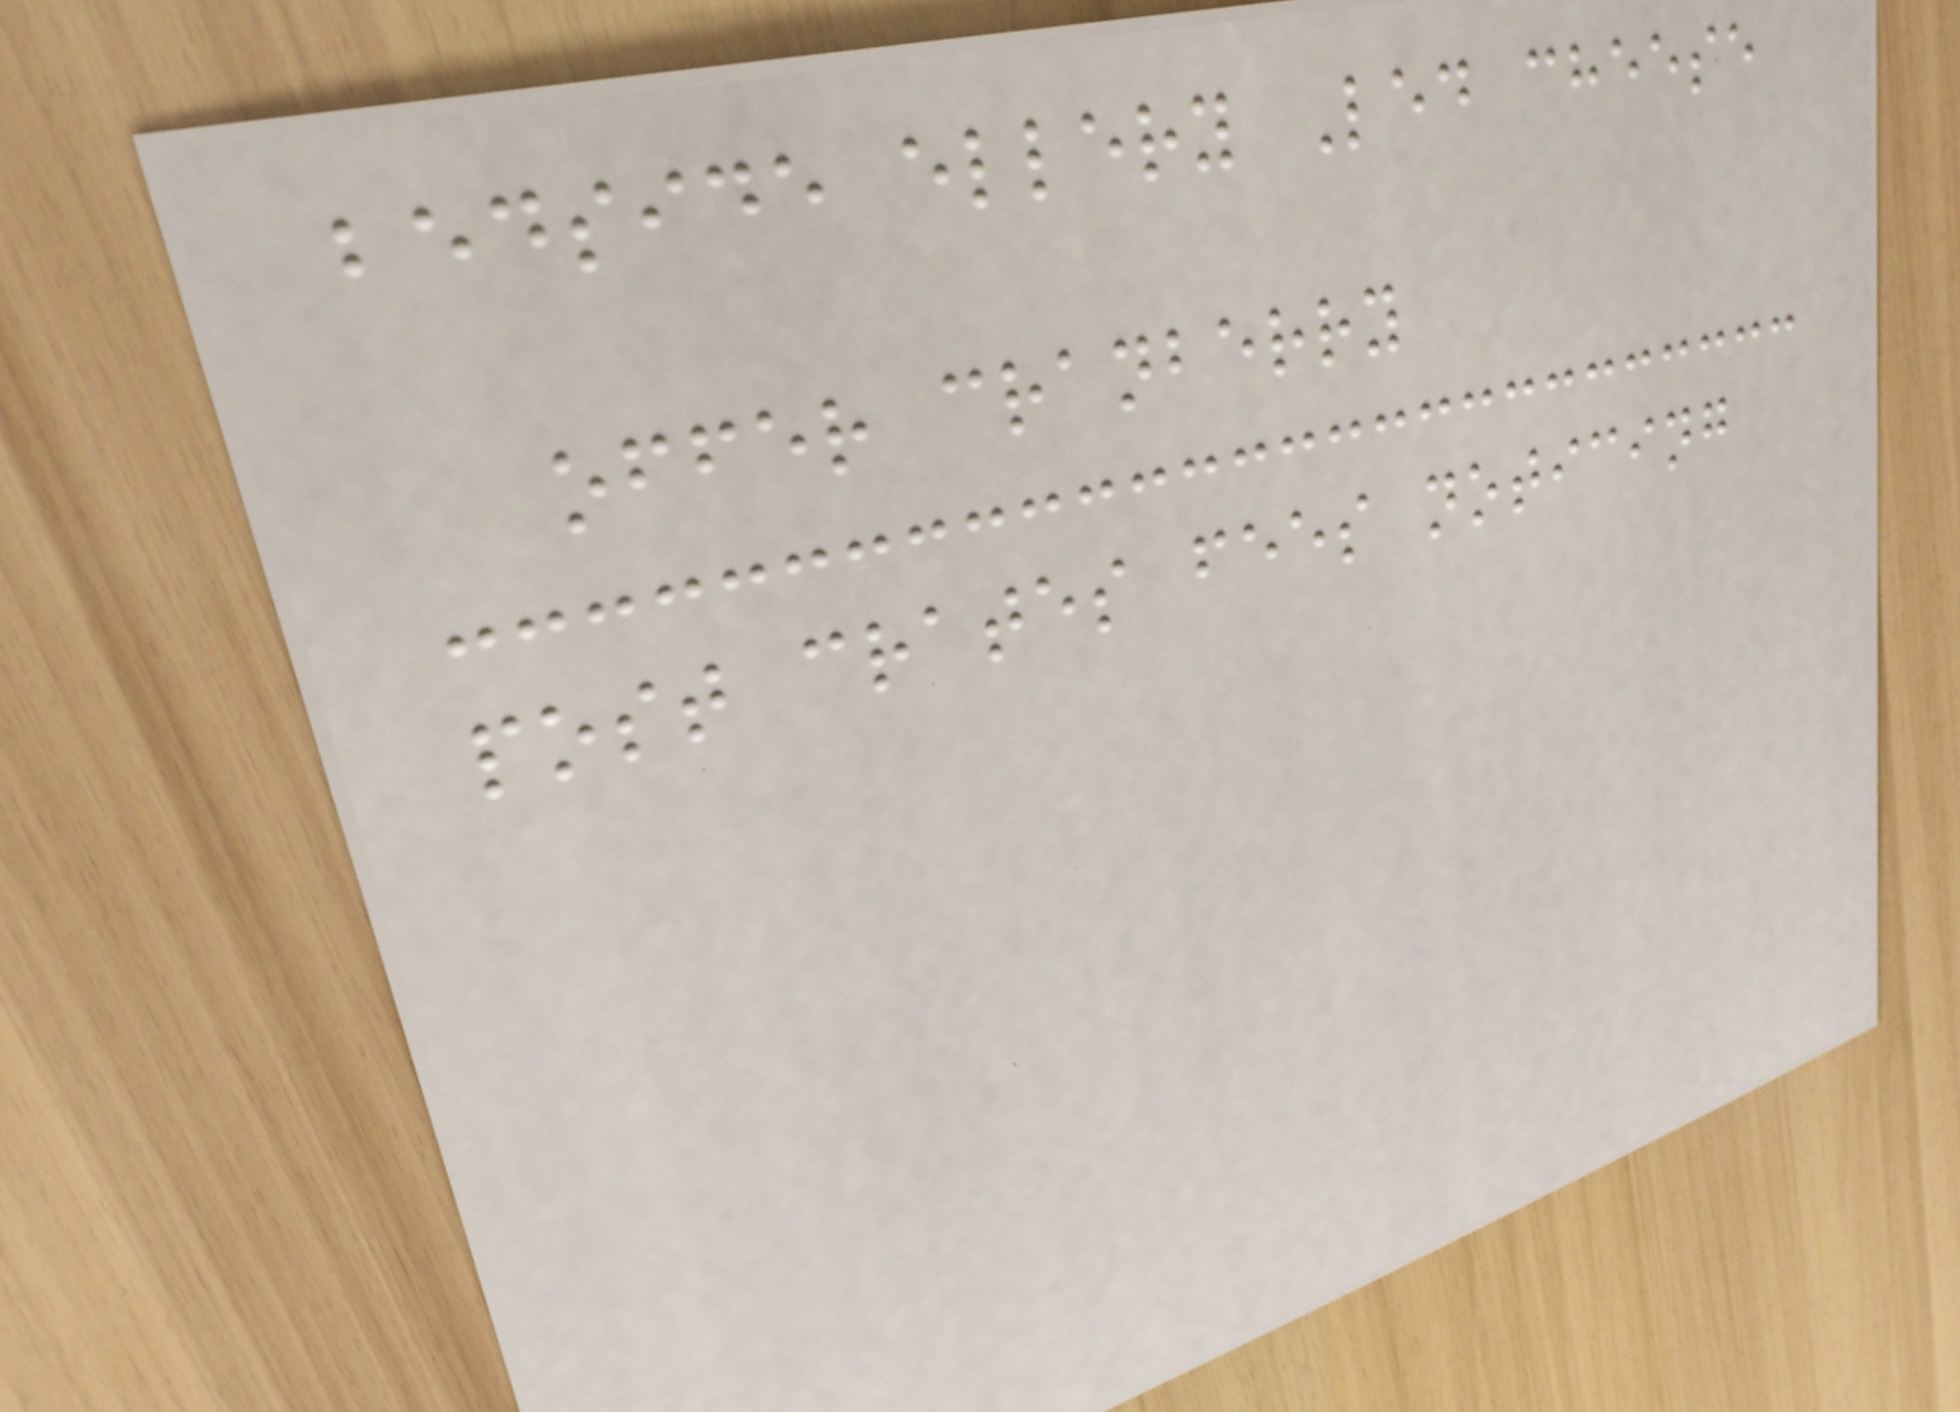bedside ellery Led cheese
offer cranberry
post crates fees noticing
